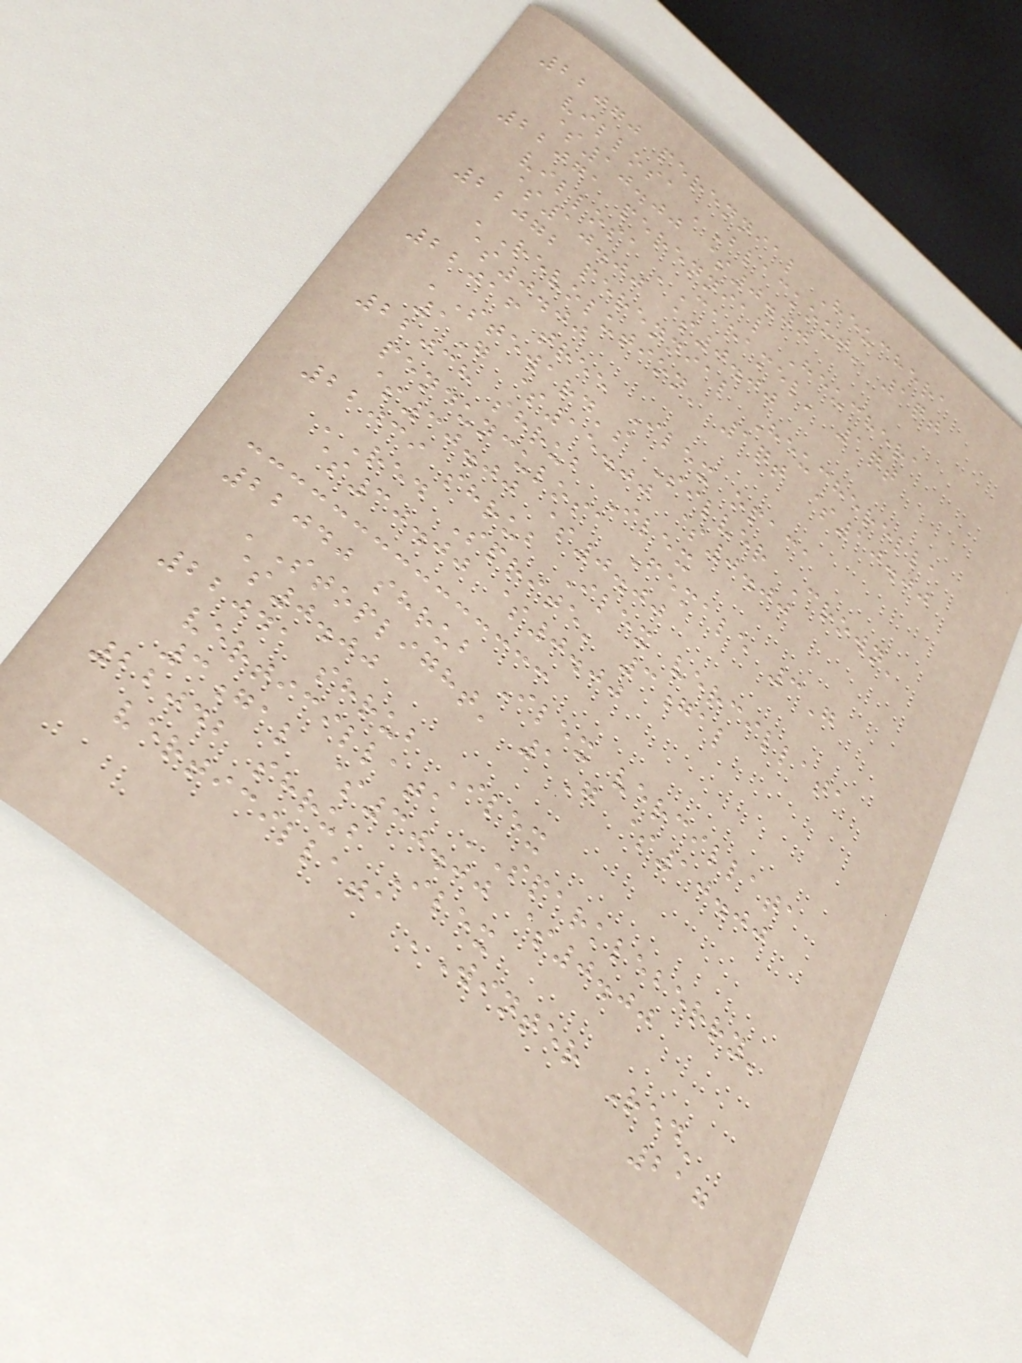22070 perennial Heuchera
villosa 'Blackout' 1qt
$10.00 $0.00
22071 perennial Heuchera
villosa 'Caramel' 1qt
$10.00 $0.00
22072 perennial Heucherella
'Revolution' 1qt $10.00
$0.00
22016 tree Ilex opaca
'Steward's Silver Crown'
1G $15.00 $0.00
22038 shrub Ilex
pendunculosa Female 3G
$30.00 $0.00
22039 shrub Ilex vercillata
'Red Sprite' 3gal
$30.00 $0.00
22040 shrub Ilex vercillata
'Stoplight' 1G $10.00
$0.00
22041 shrub Ilex
verticillata 'Sparkleberry'
3gal $30.00 $0.00
22042 shrub Ilex
verticillata 'Winter Red'
217
